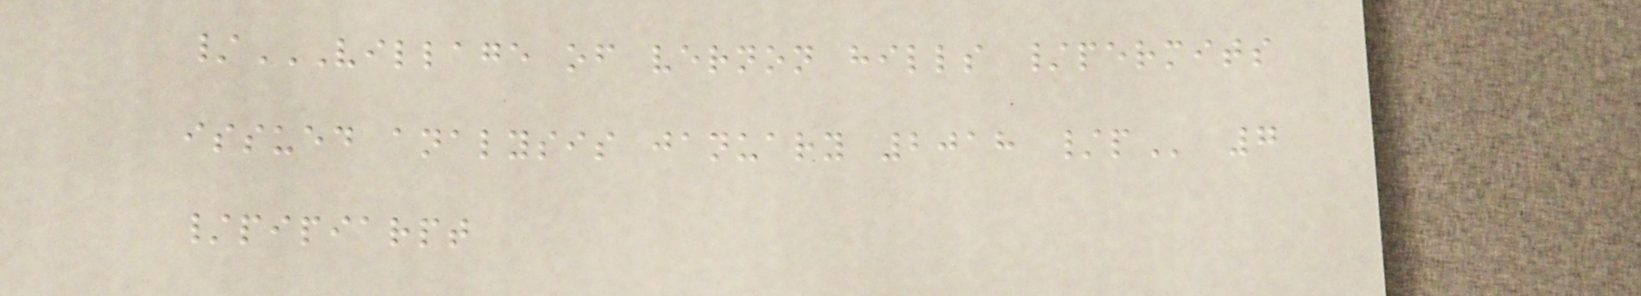/VILLAGE OF VERNON HILLS /PERMITS
ISSUED ANALYSIS JANUARY 2018 /P 7
/pipiarpt
